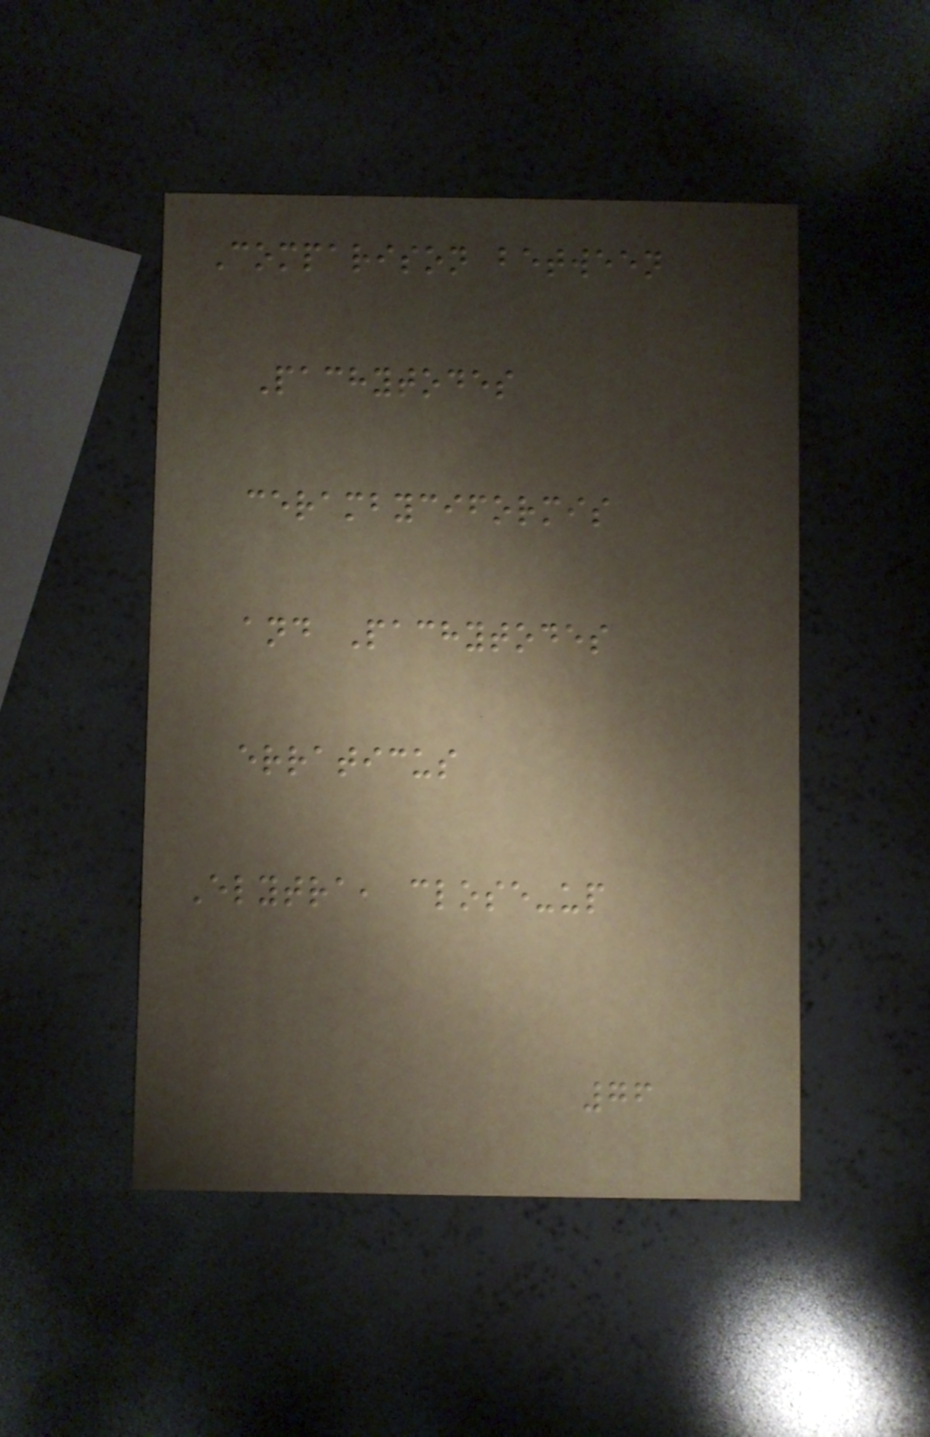Comparison between
Pachytodes
cerambyciformis
and Pachytodes
erraticus
Elytra, close-up
76
